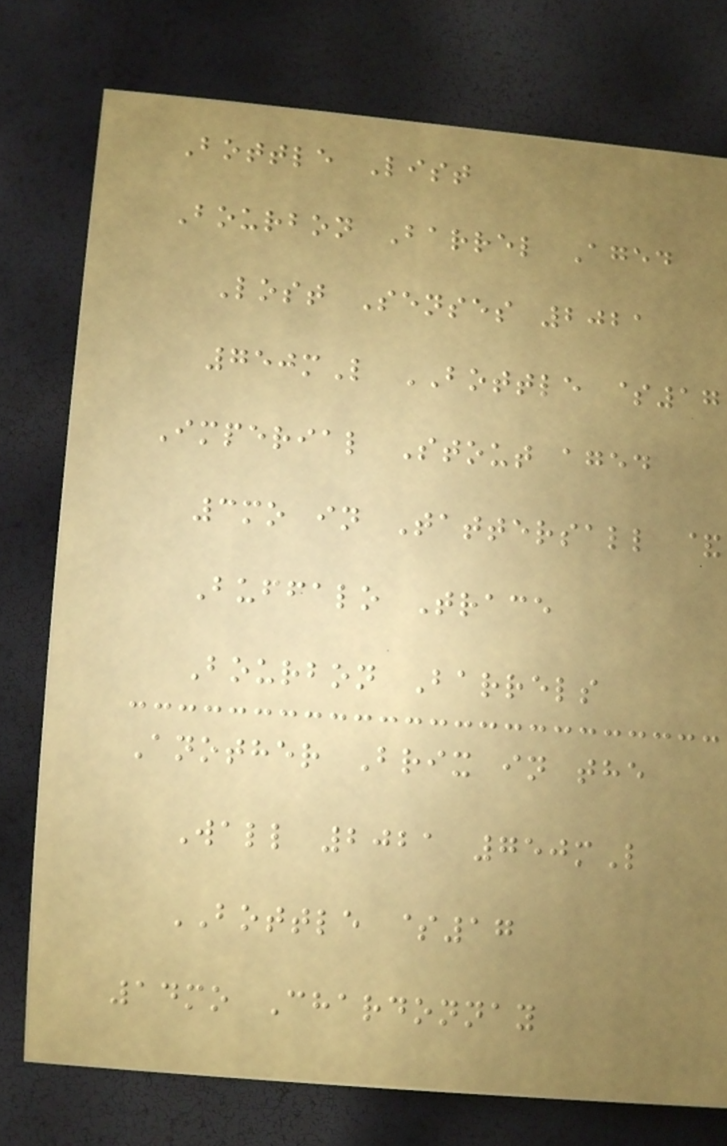Bottle List
Bourbon Barrel Aged
Lost Senses 2021
750mL BOTTLE $17
Imperial Stout aged
3mo in Tattersall &
Buffalo Trace
Bourbon Barrels
Another Brix in the
Wall 2021 750mL
BOTTLE $17
14mo Chardonnay
